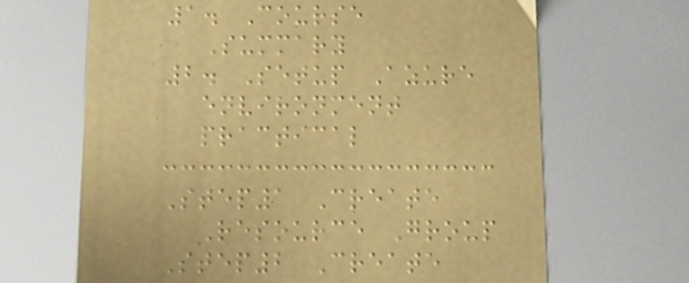1. Course
Summary
2. Setup Azure
environment
practical
Step1 Create
Resource Group
Step2 Create
